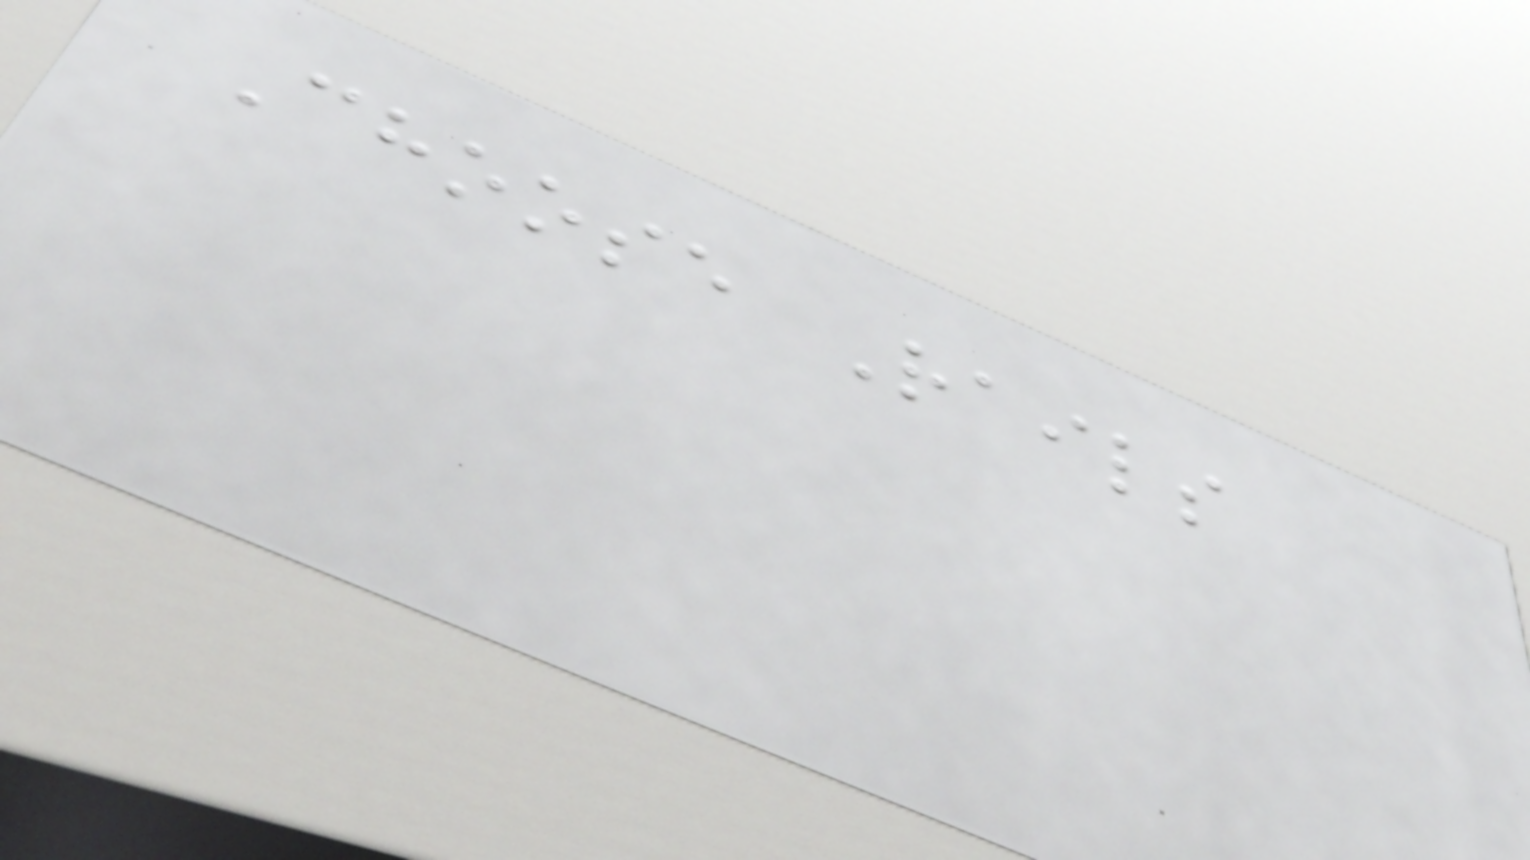Choose Rails
